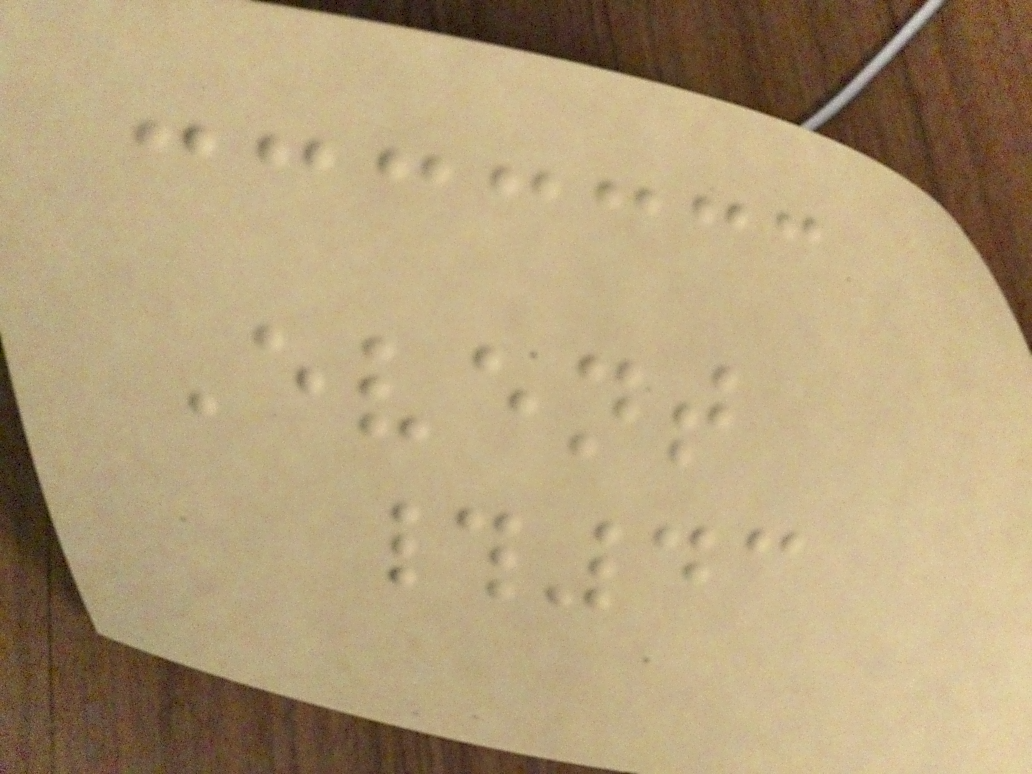Event
#43
